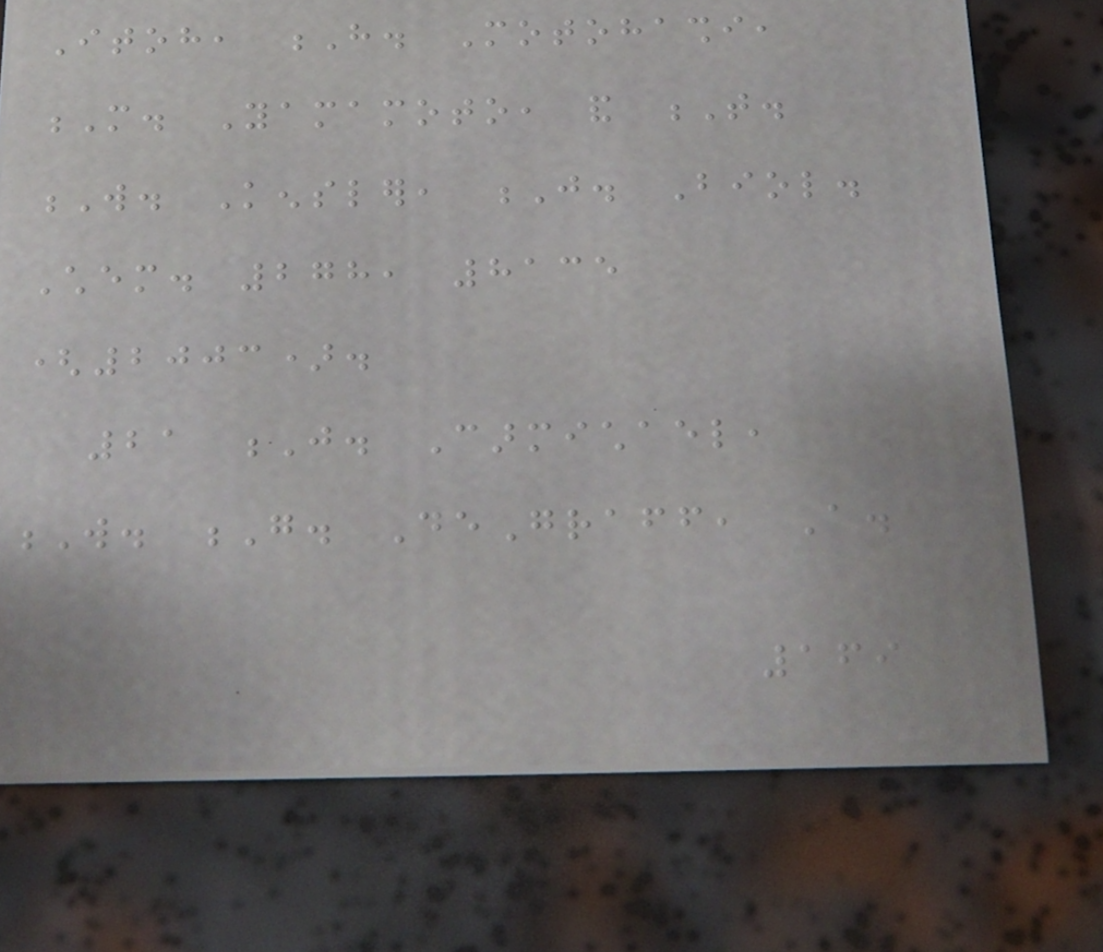Itoh, H. Motohashi,
M. Yamamoto, and T.
W. Kensler, J. Biol.
Chem. 278, 8135
(2003).
21 J. Carmichael,
W. G. DeGraff, A.
169
